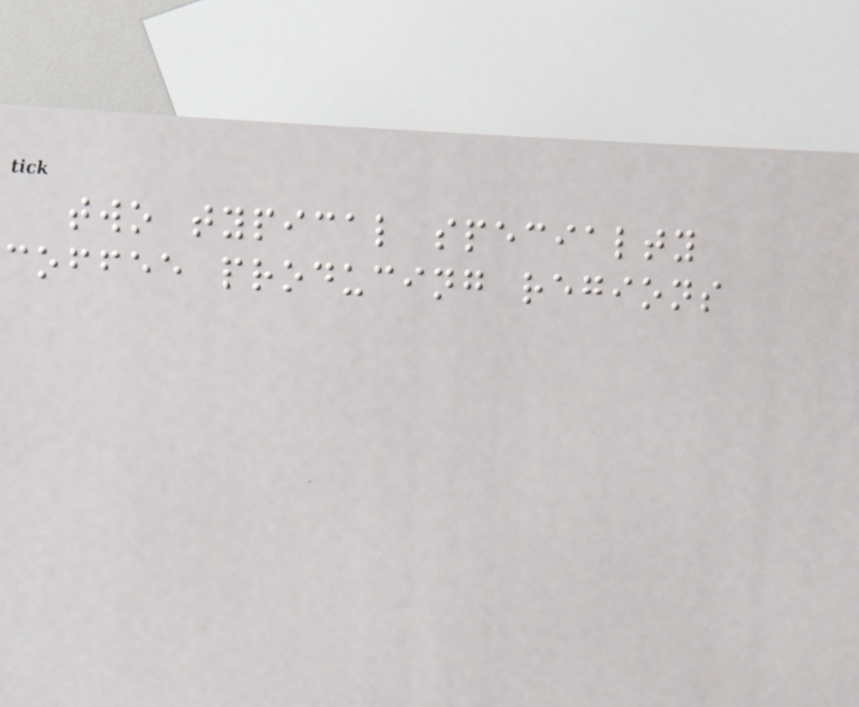two typical specialty
coffee producing regions
